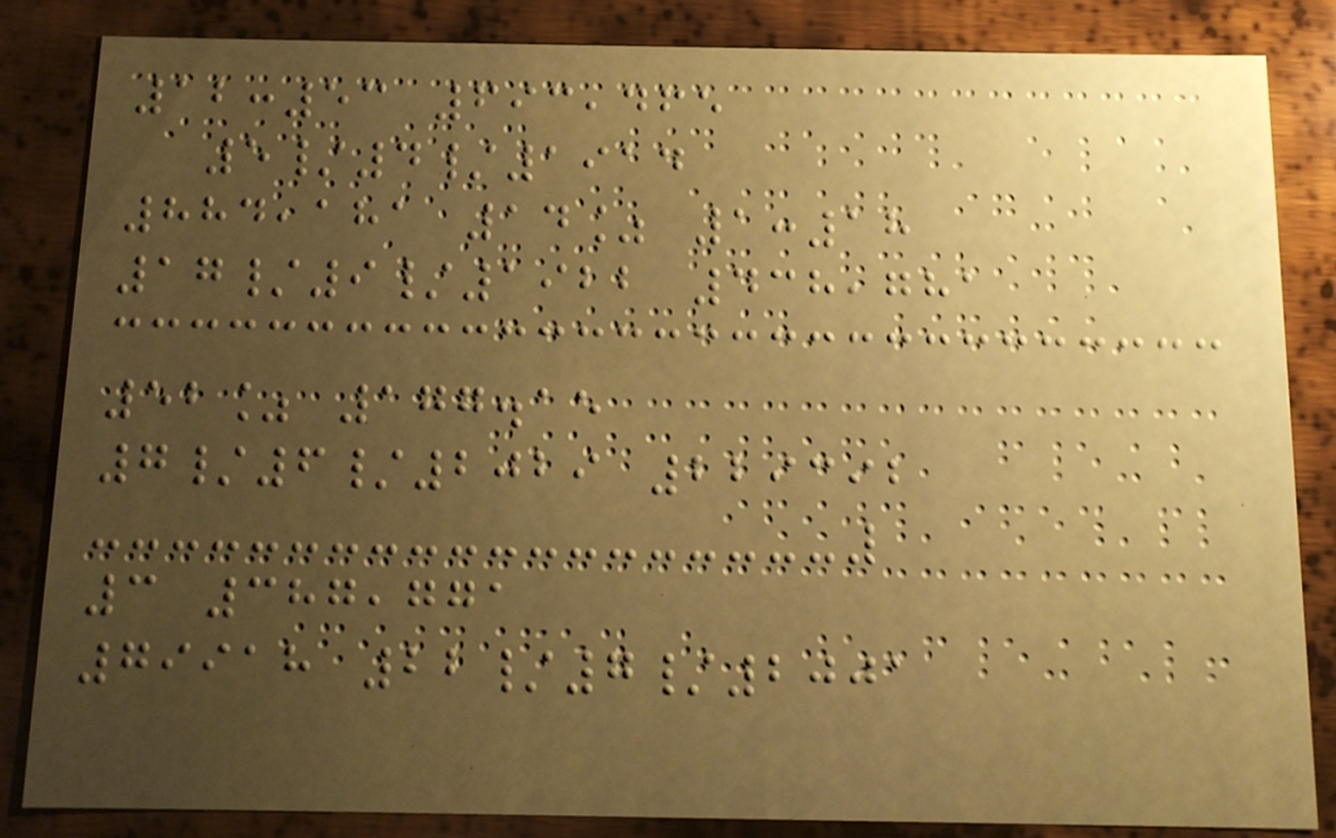12:53 693,465
5/4/1914
884,181 14% 1:18
17/9/1922 438,781
52% 177.15
7/6/2029 229392
3 387,771
79918 22/7/2001
